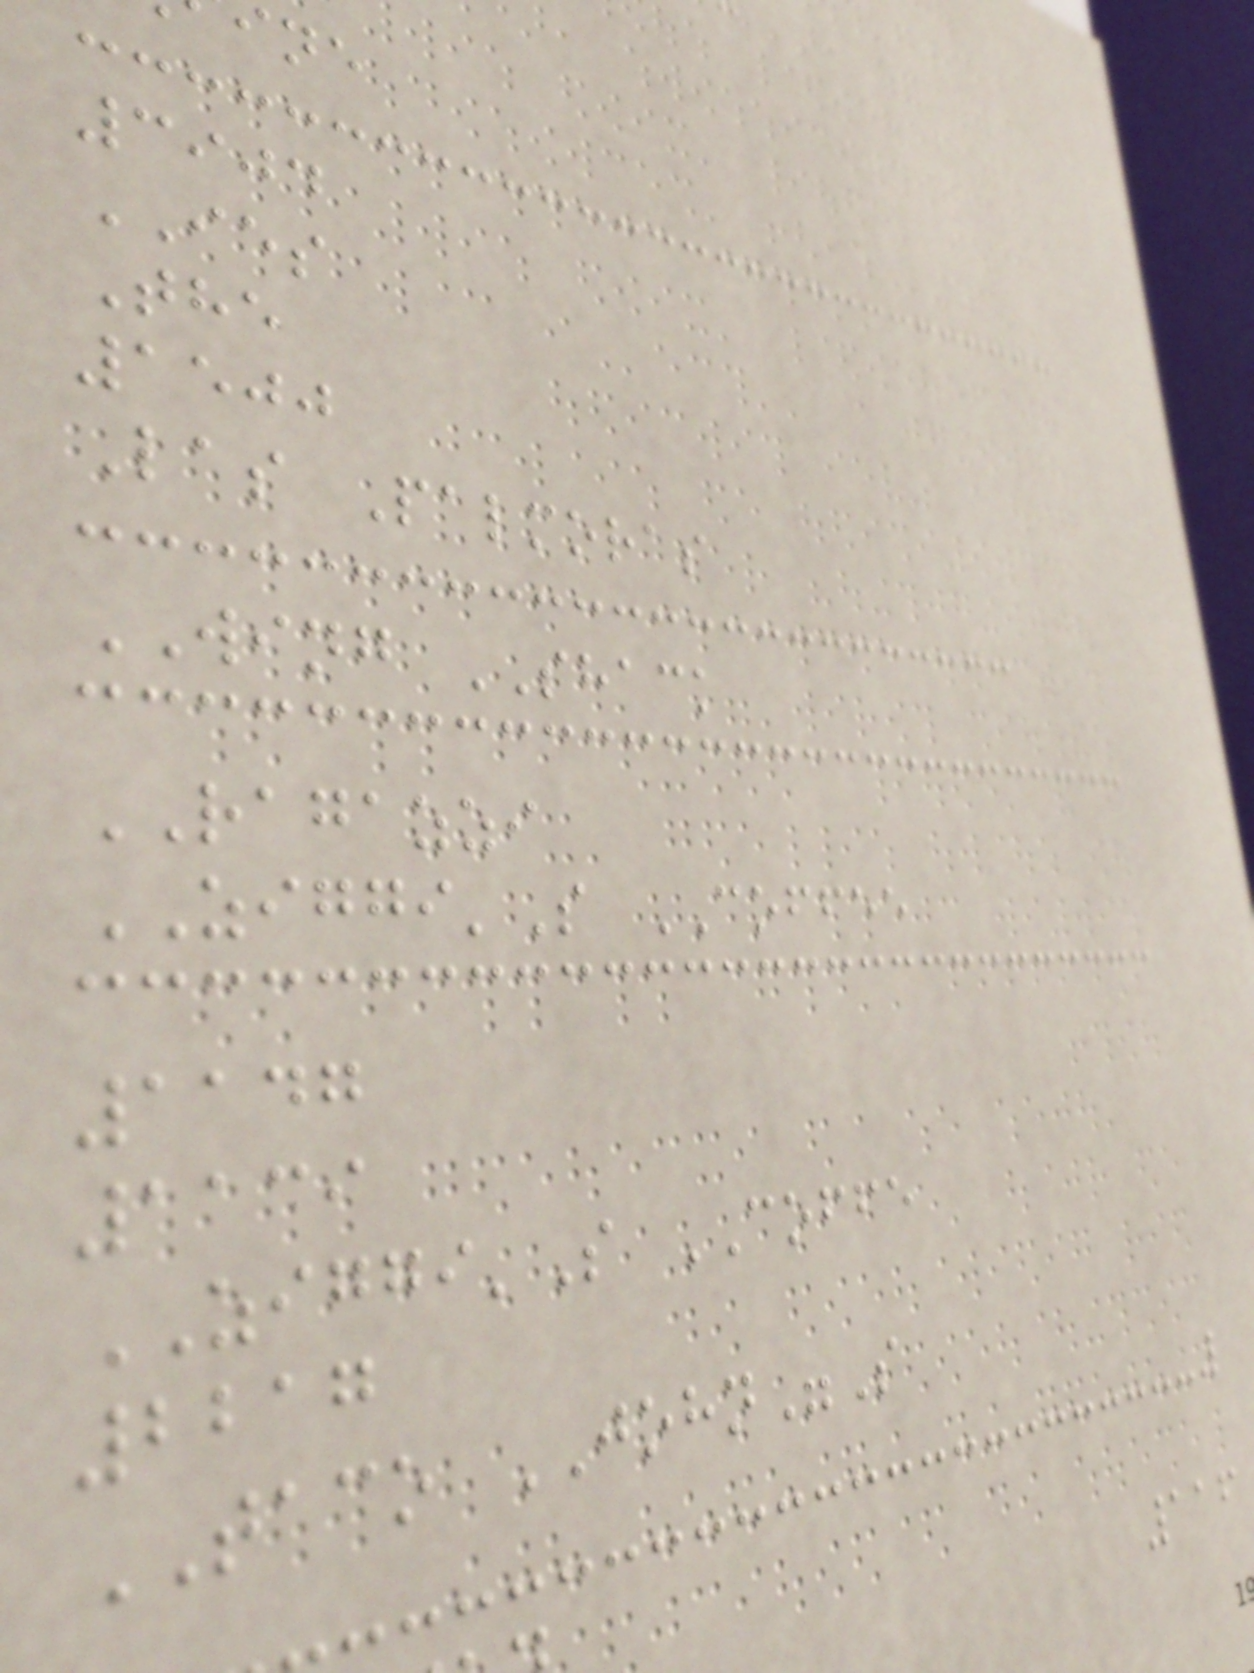3904
IES
The
1500
Las Palmoras
WING SHACK
RAGAZZI
ZIGGI'S COFFEE
1147
1139
ZIGGI'S COFFE
2217
TACO JOHN"S
116
